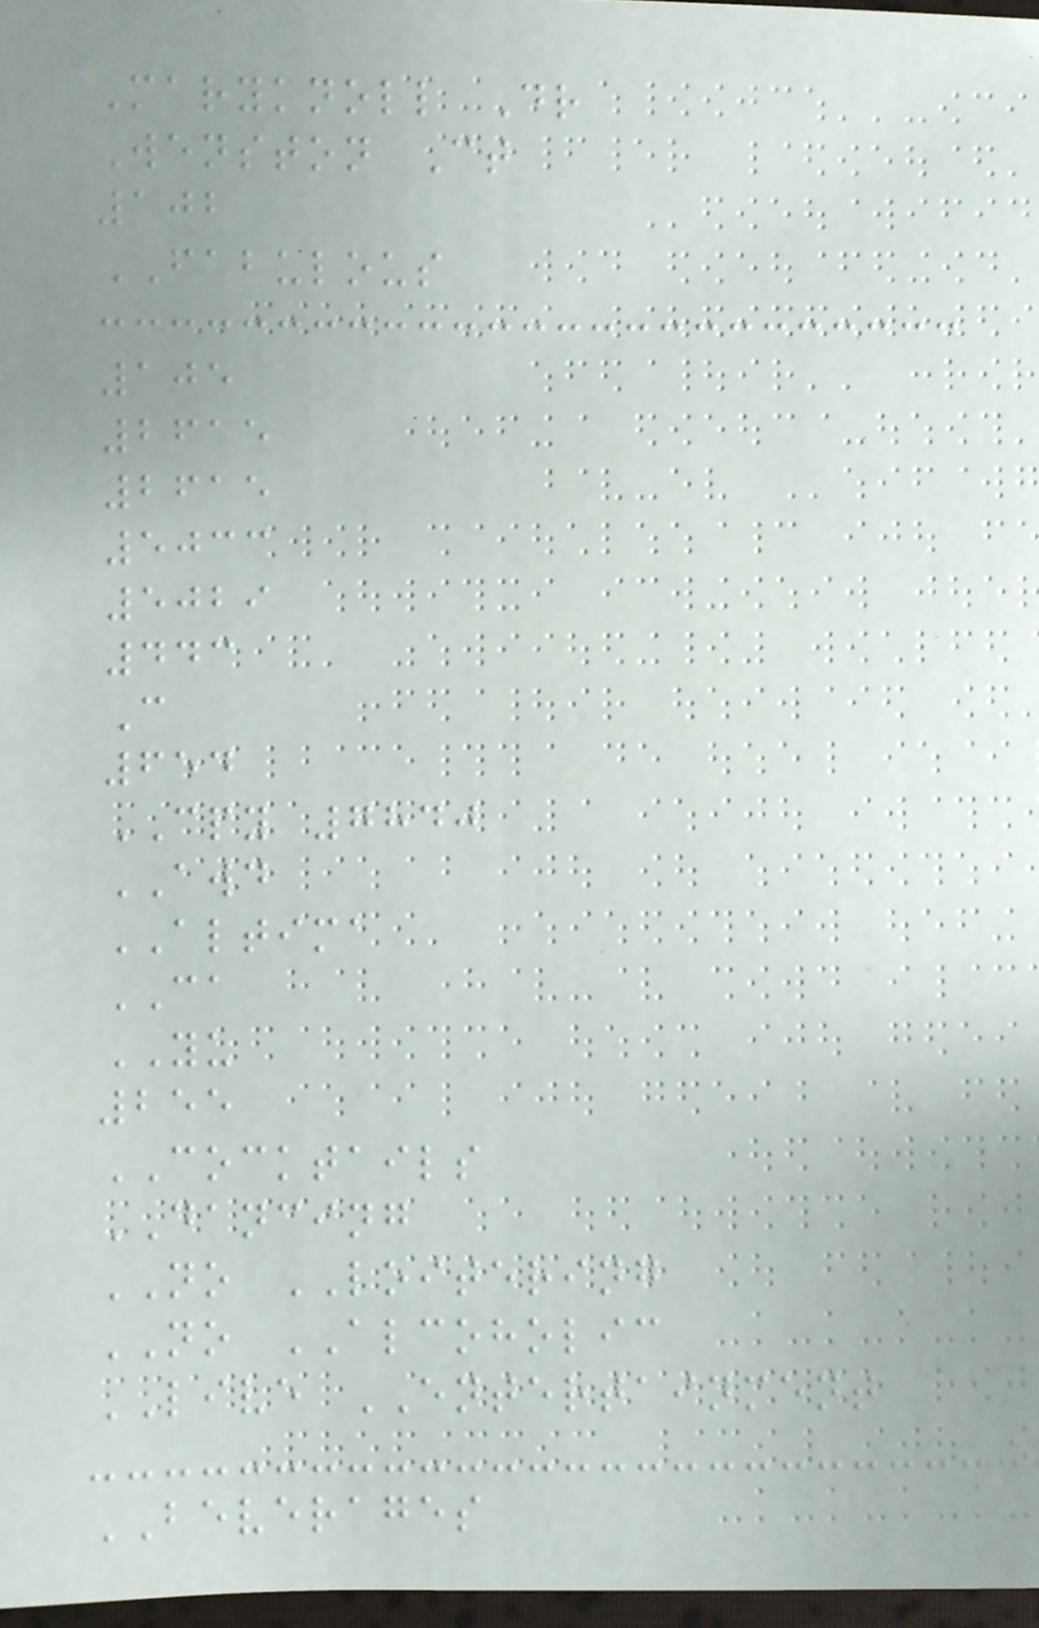Maryknoll Dr
Wenston Ct
102
FABULOUS
105
2615
2615
5033
5029
443
C
654
CPY 7840
AWD
ALTIMA
CA
YU
255
COCKTAILS
DANCING
NO LOITERING
NO ALCOHOLIC
LIVE ENTERTAINMENT
BEVERAGES
